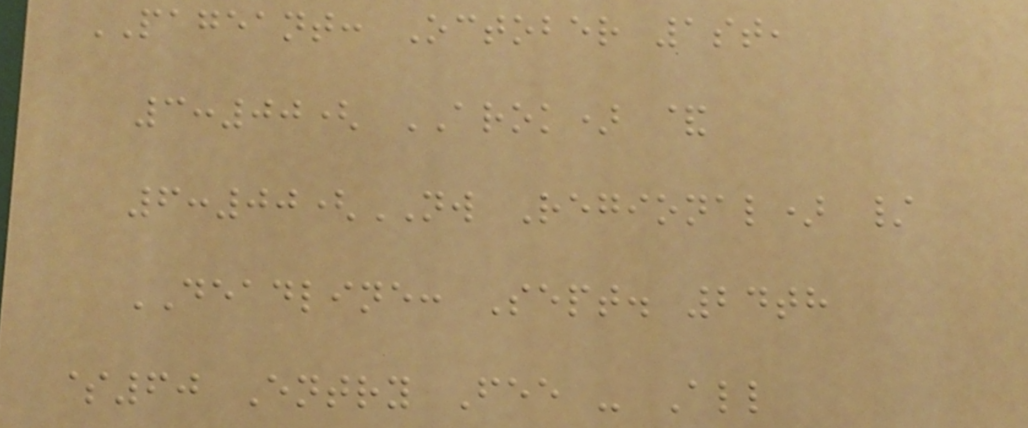PAGEANT: October 1st,
3:00( AROK) &
6:00(NW Regional) /
DEADLINE: Sept. 24th
$60 Entry Fee - All
